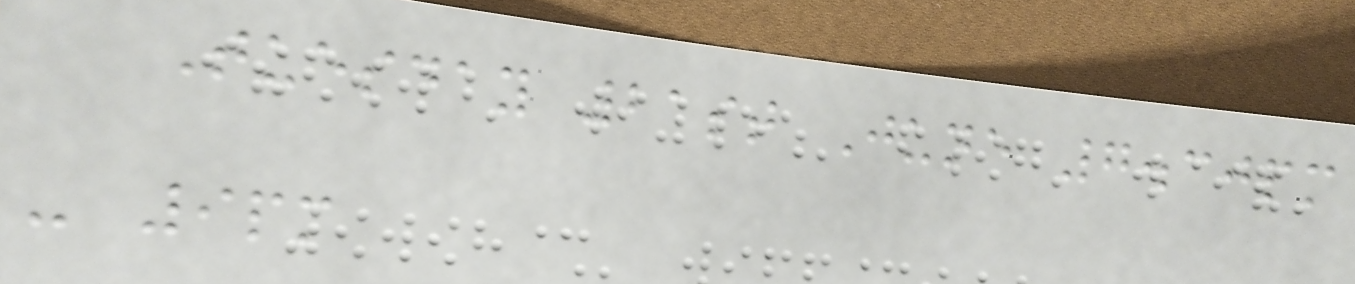Tuesday 21st June 7.30pm
- 9pm
